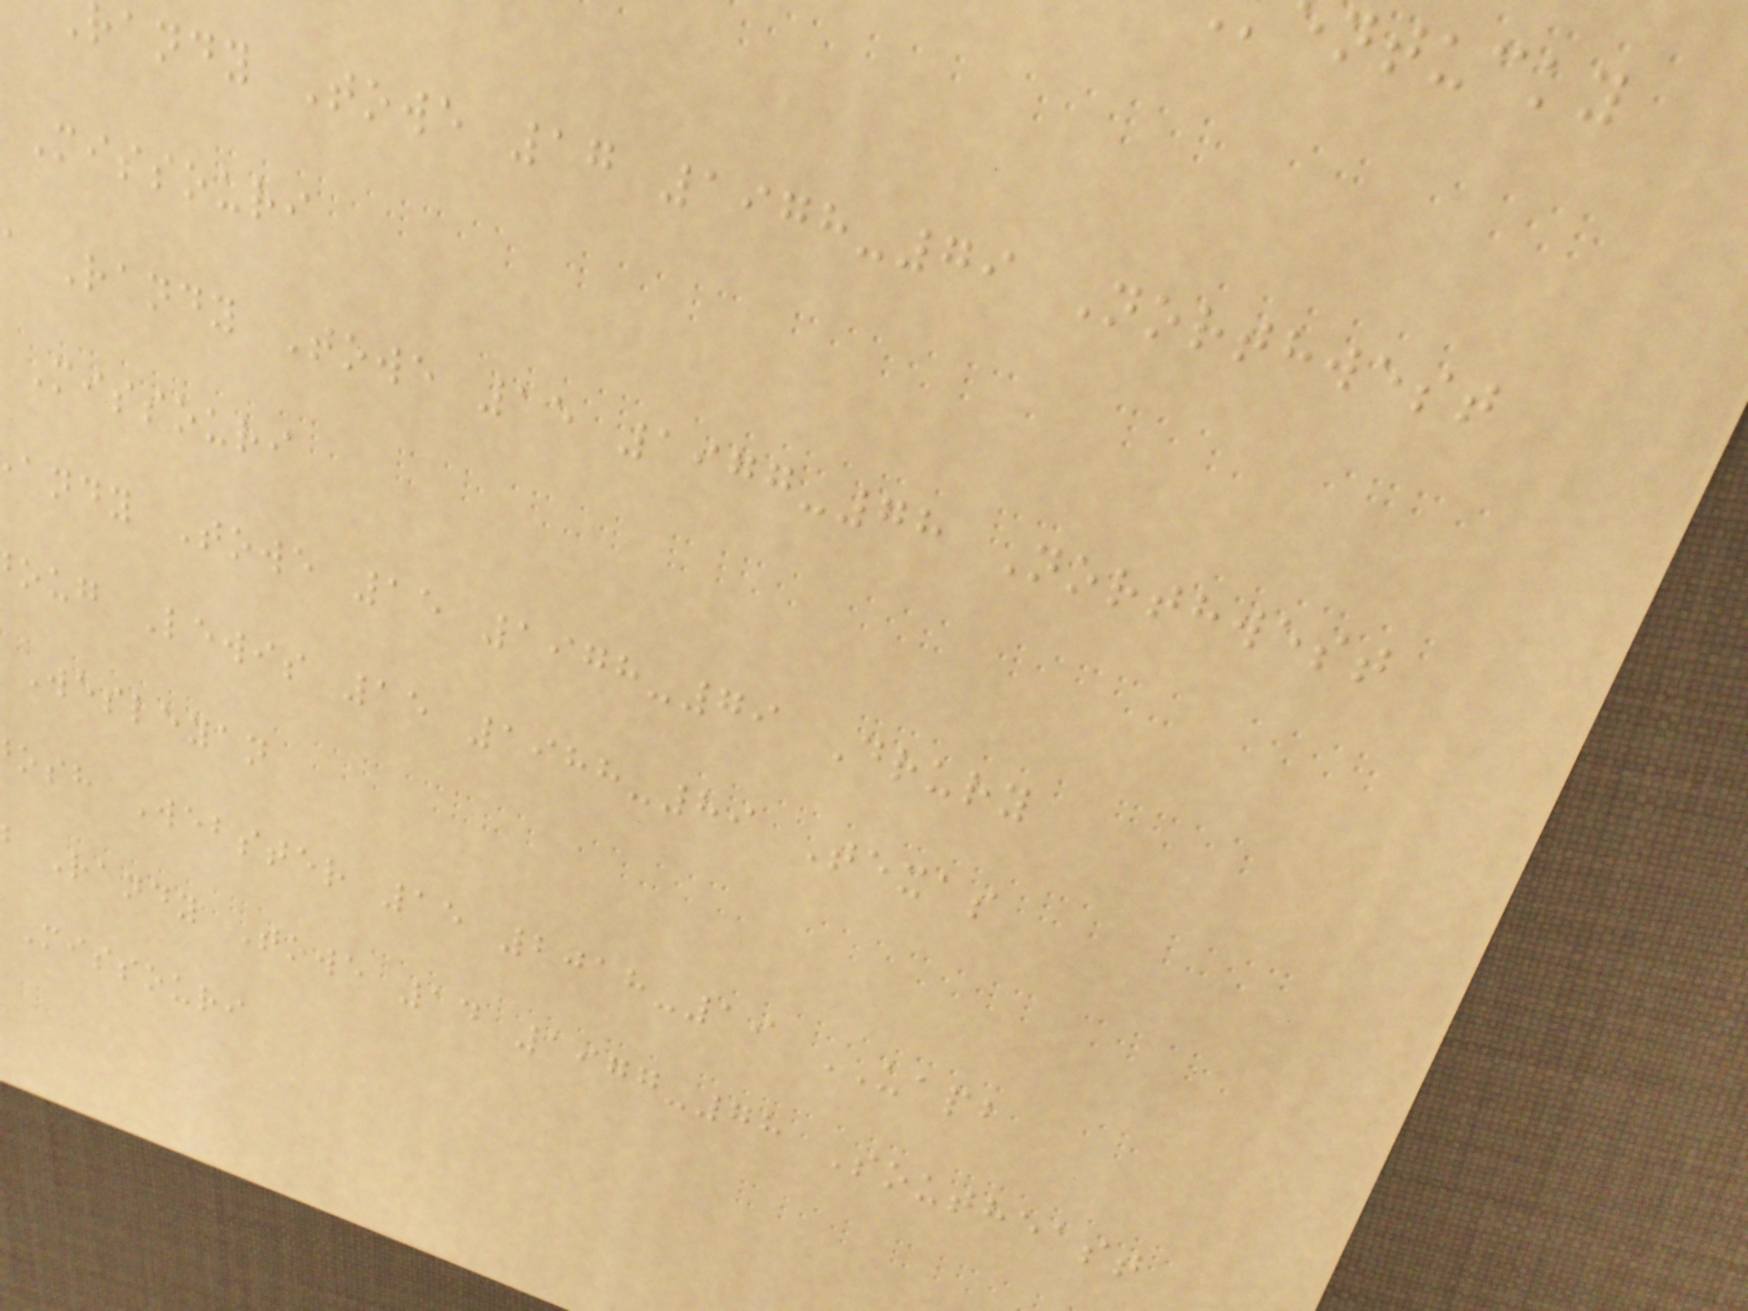randy Towe 17 1978-79 Northwest
Missouri
Randy Towe 15 1977-78 Northwest
Missouri
andy Towe 15 1978-79 Drury
oug Lewis 15 1988-89 Texas
Wesleyan
osh Webster 15 2018-19 UAPB
Randy Towe 14 1977-78 Southeast
Missouri
